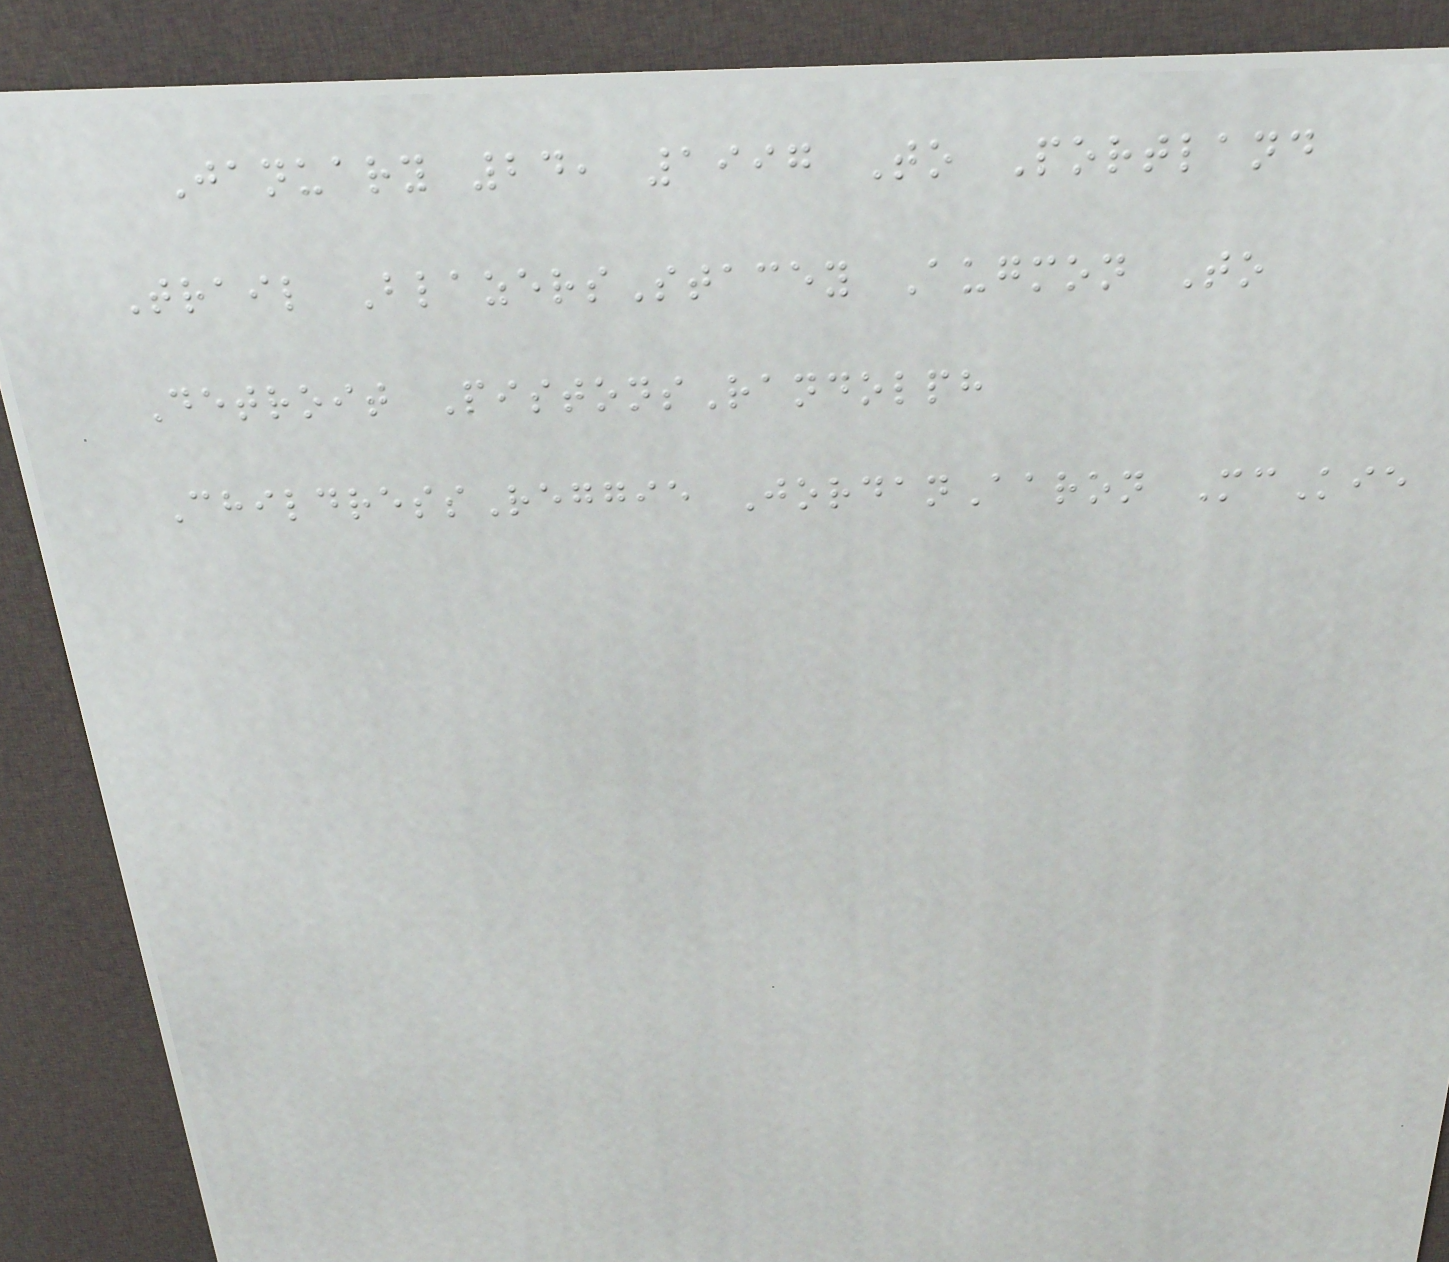January 24, 1997 To Portland
Trail BlazersStacey Augmon To
Detroit PistonsRandolph
ChildressReggie JordanAaron McKie
